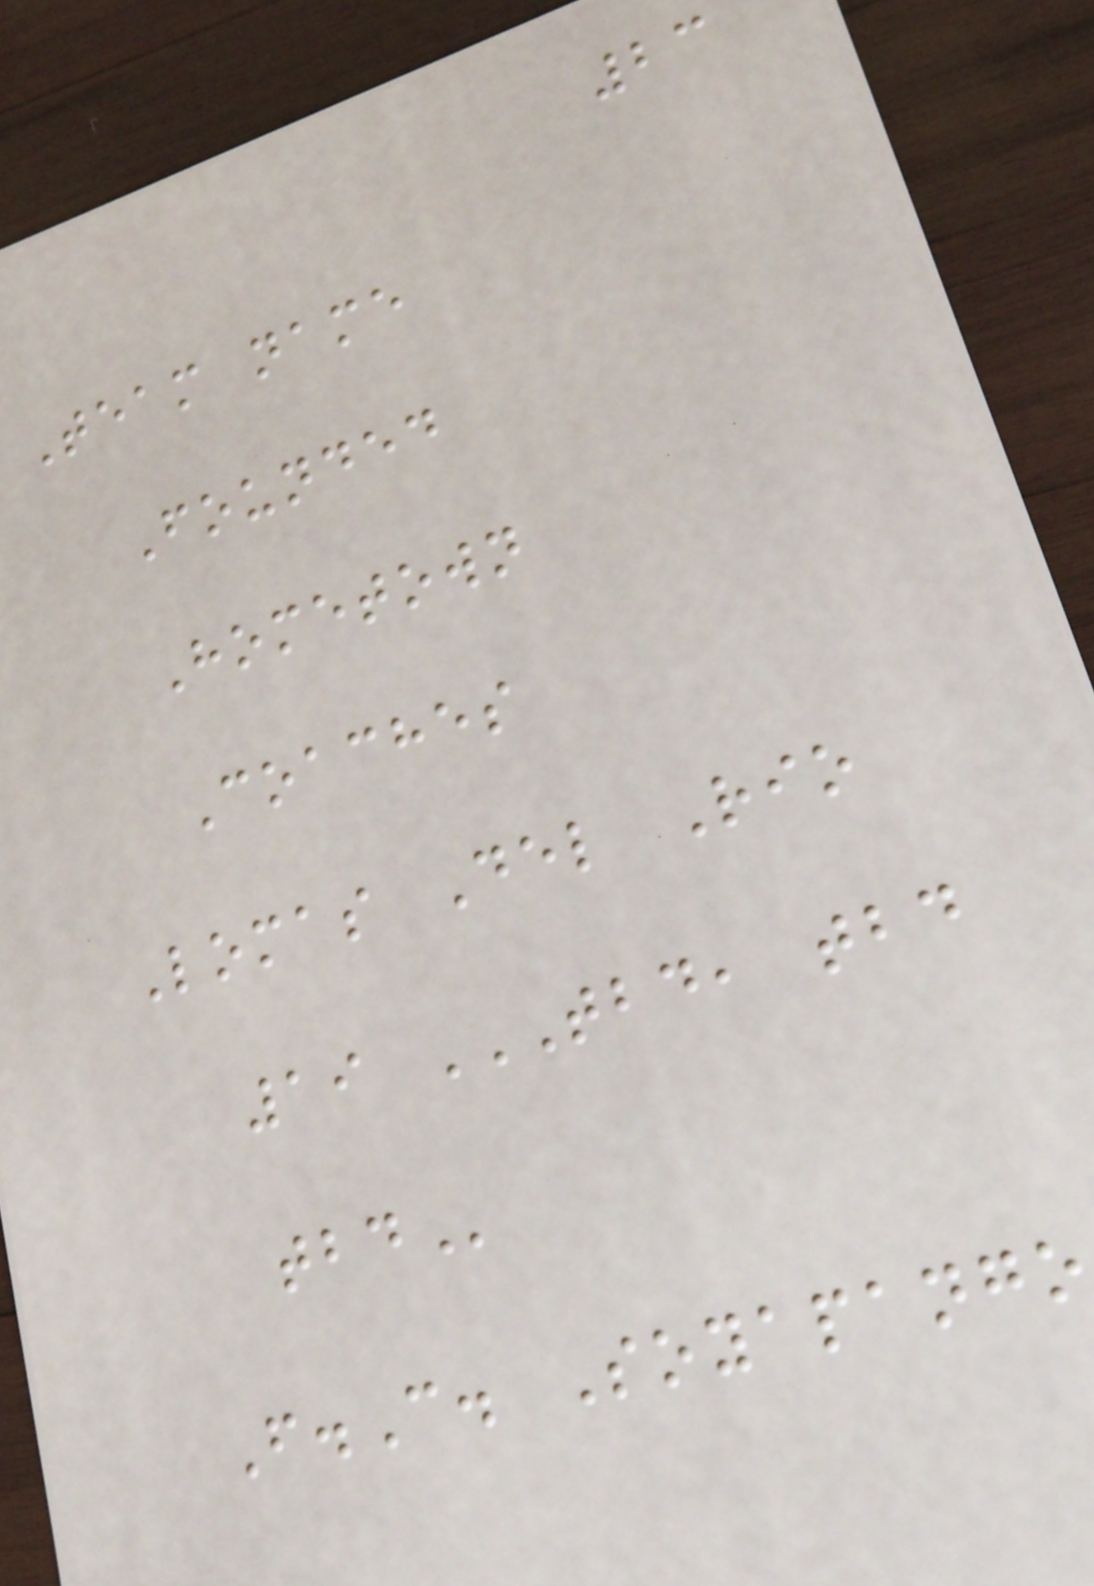23
Team name
Founded
Hometown
Coaches
Lomas Del Rio
19 TBD, TBD
TBD
F.C. Soyapango
